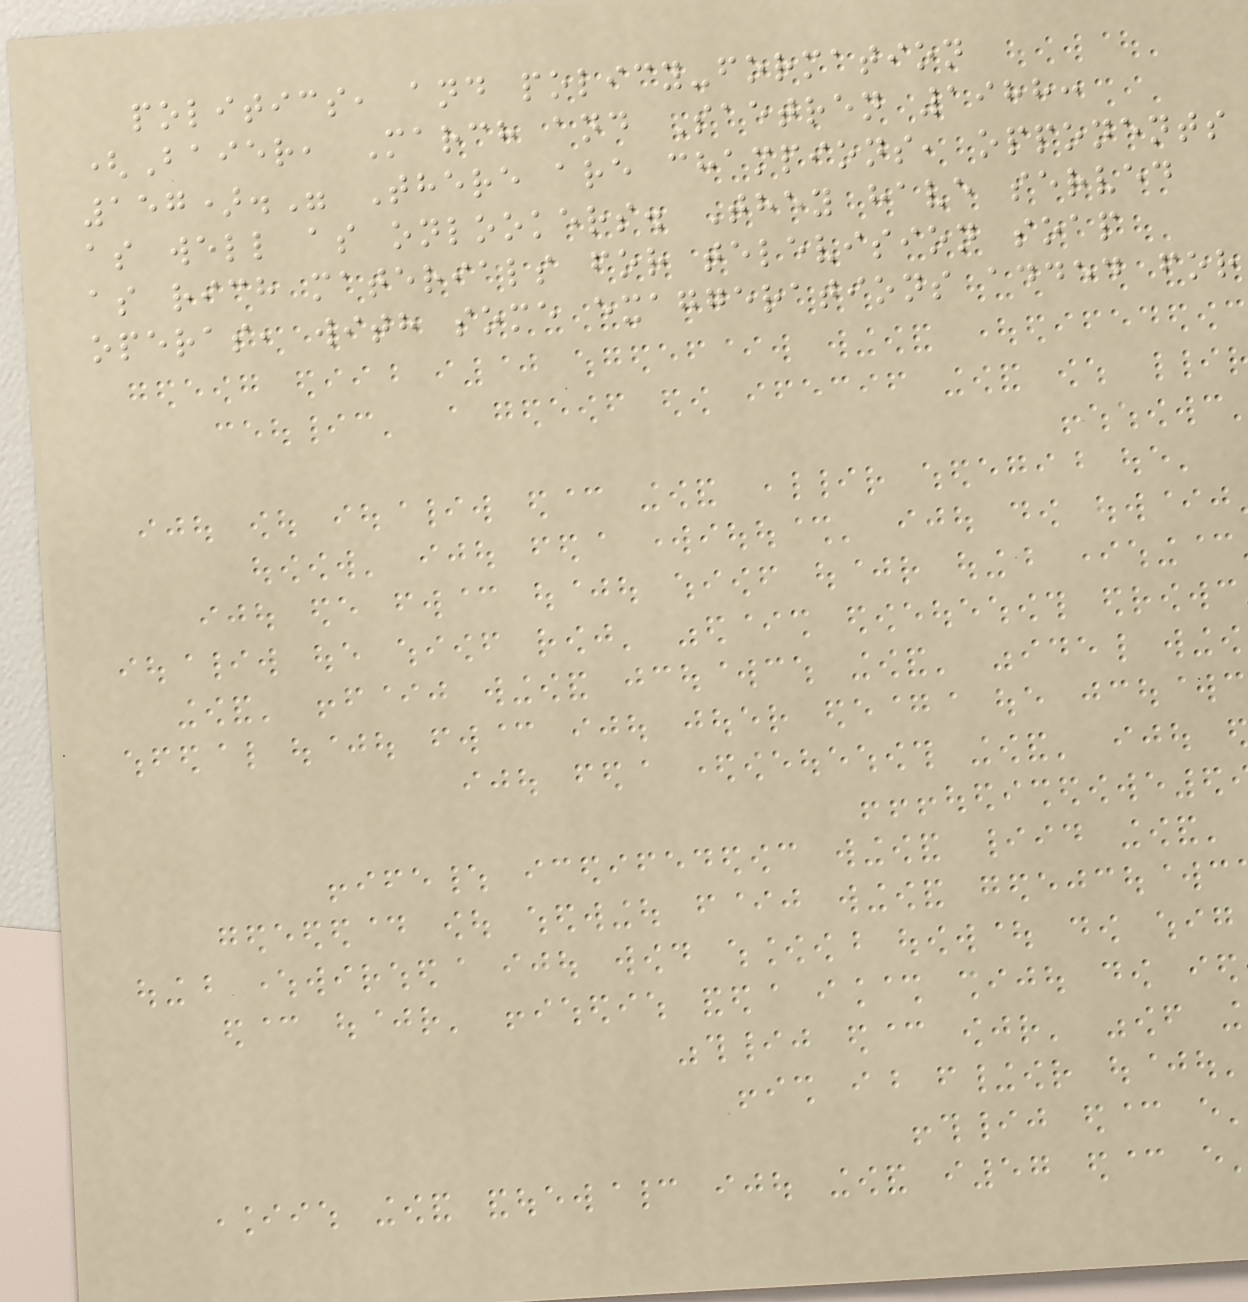politics, and policy-formation
(Baier, March and Saetren 1988:
157)." There are champions, opponents
as well as onlookers. They have served
as rich materials for television soap
operas, with some exaggerations added for
